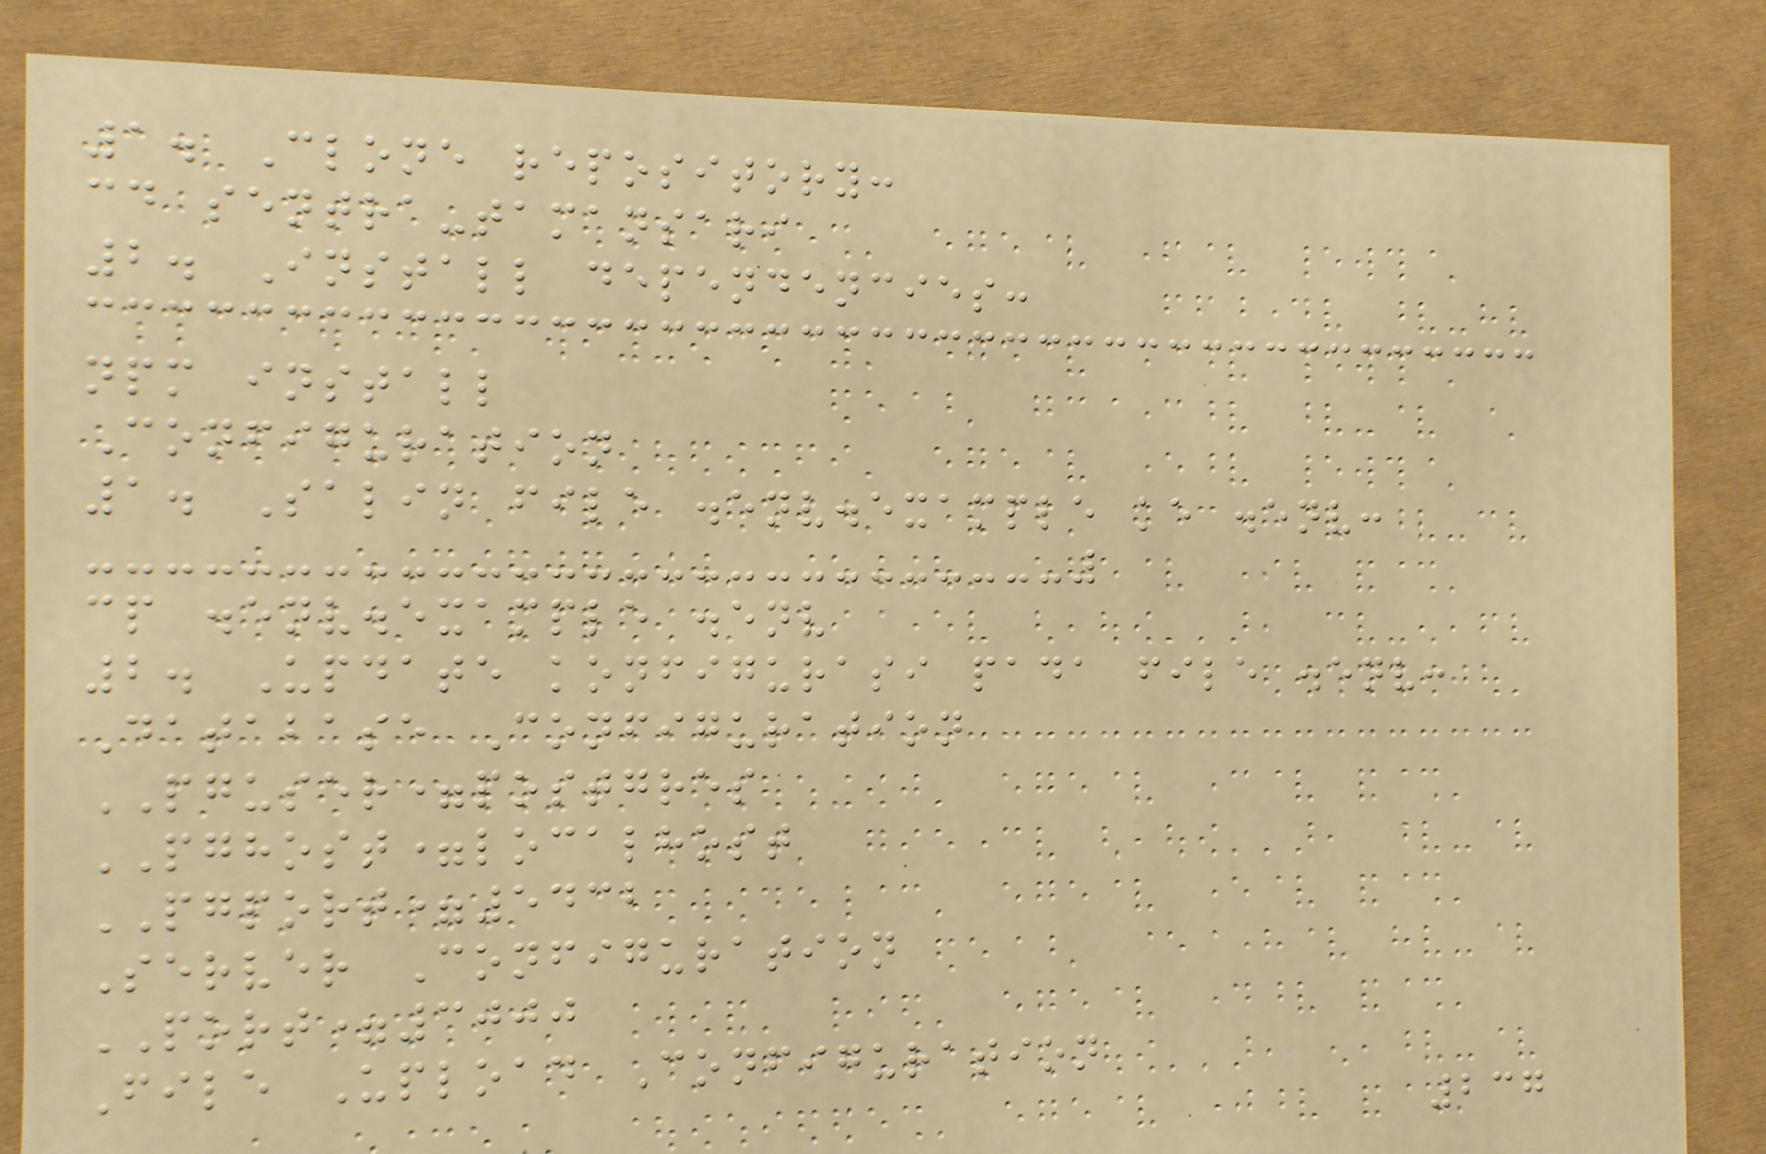1. Clone repository:
cd sentra-tamansari
2. Install dependencies:
npm install
Configuration
1. Salin file .env.example ke .env:
cp .env.example .env
2. Update konfigurasi pada file .env:
Database Configuration
PGUSER=postgres
PGHOST=localhost
PGPORT=5432
Server Configuration
PORT=3000
File Upload Configuration
237
